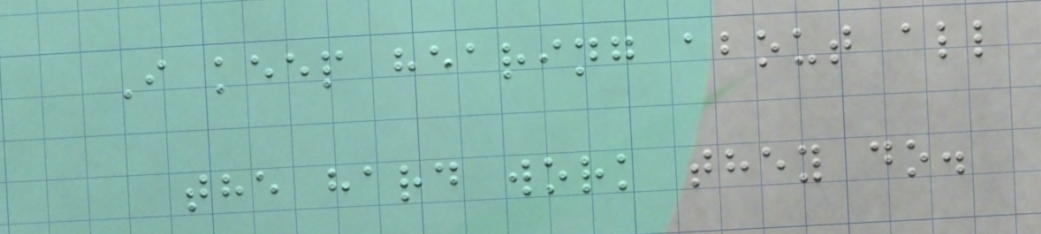I keep hearing about all
the hard work they do.
